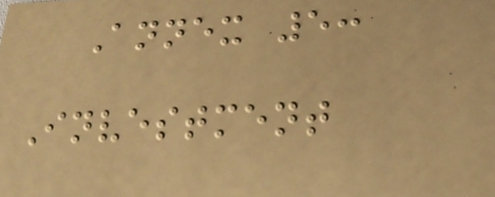Annex 5:
Investment
